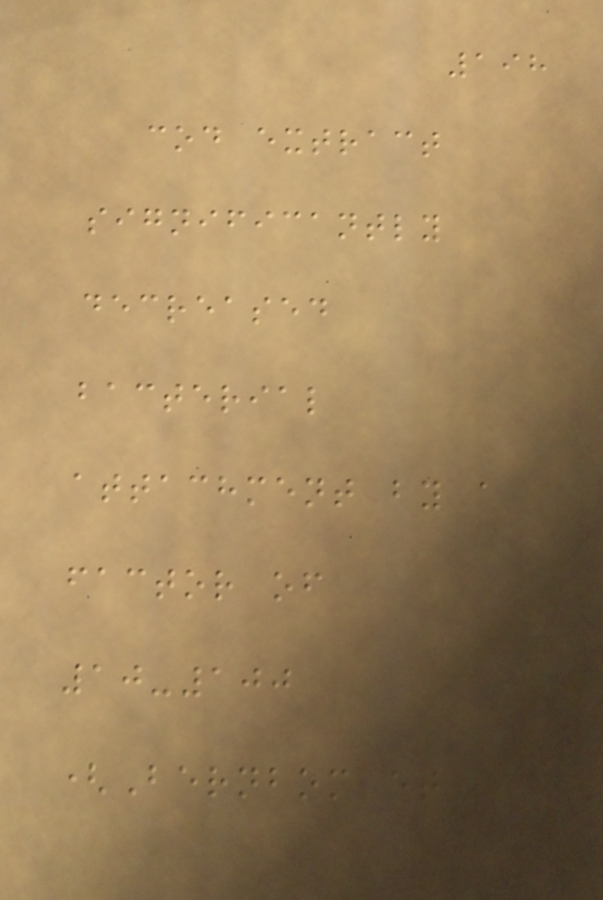198
cod extract
significantly
decreased
bacterial
attachment by a
factor of
10-100
(Bernbom et
